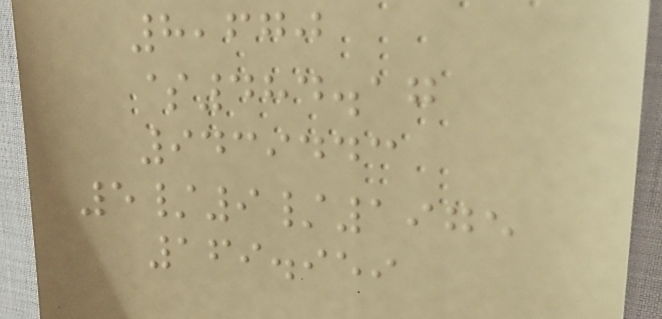8,670
$484.17
9439443
5/9/1975
169.959
